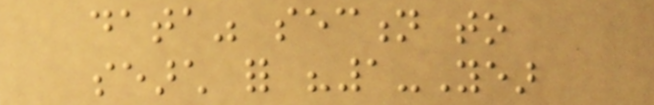data" section to
search for "1-Year
